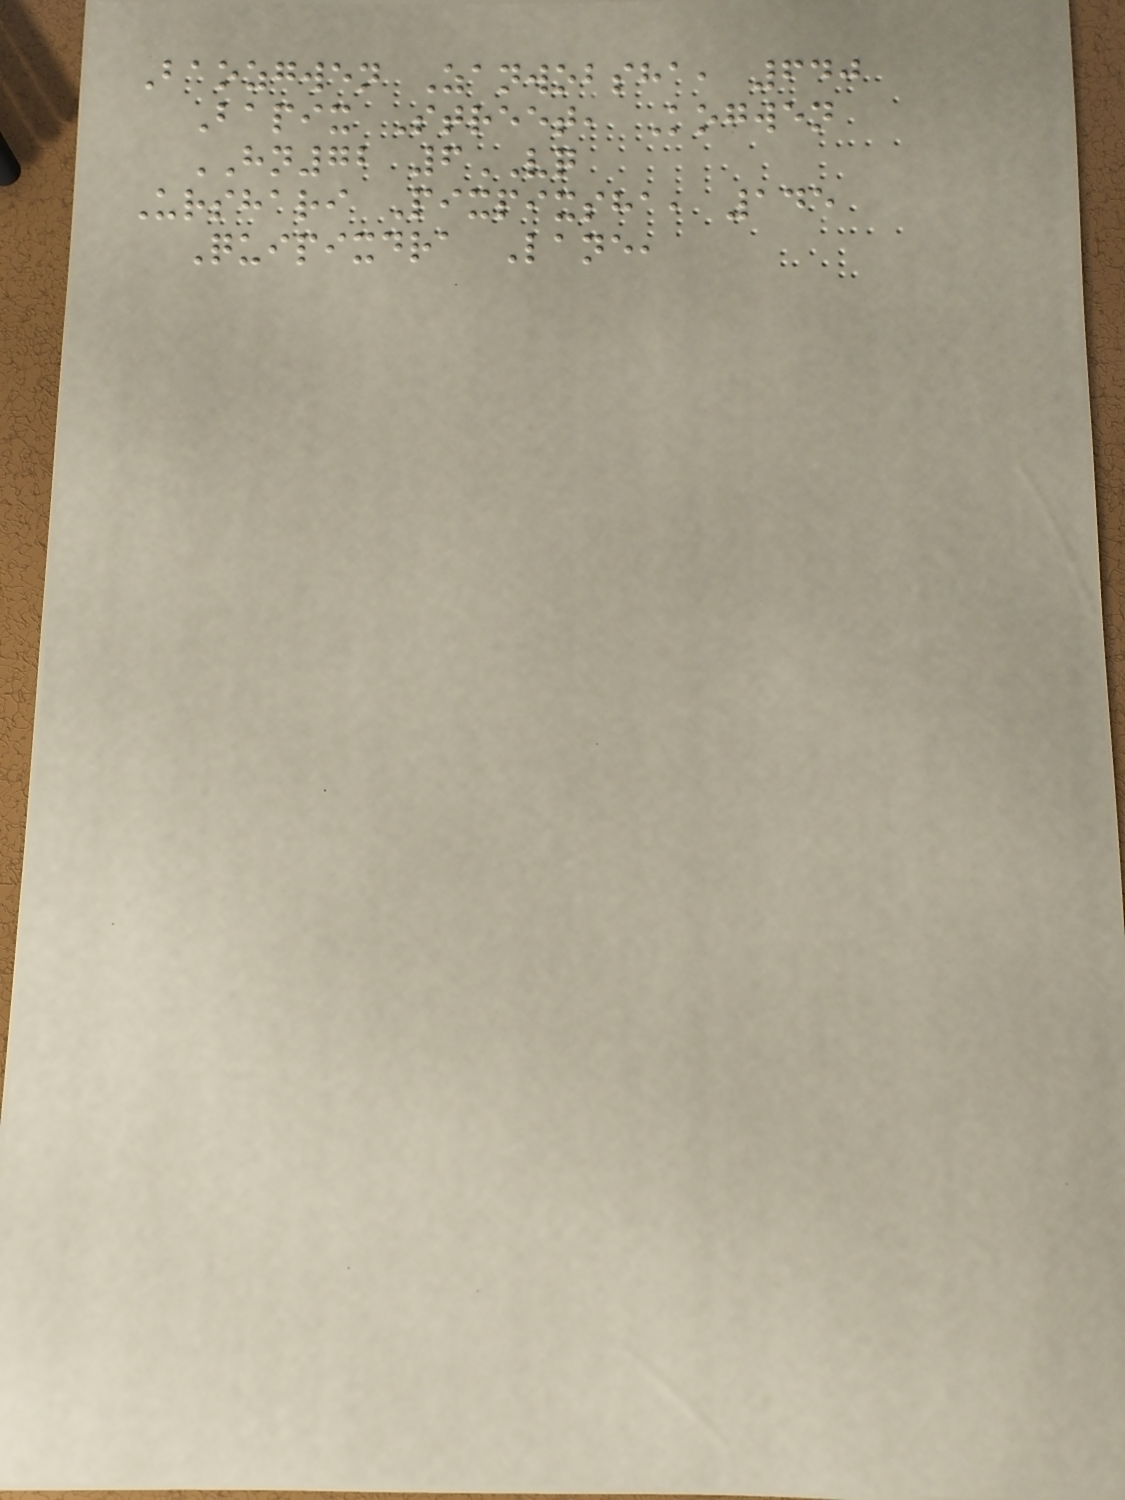Baozgwen Zanwobsha, 640
Bapix Street, Kogwen
HN72 6VQ
Urshari Pixpixsha, 145
Quipixdra Lane,
